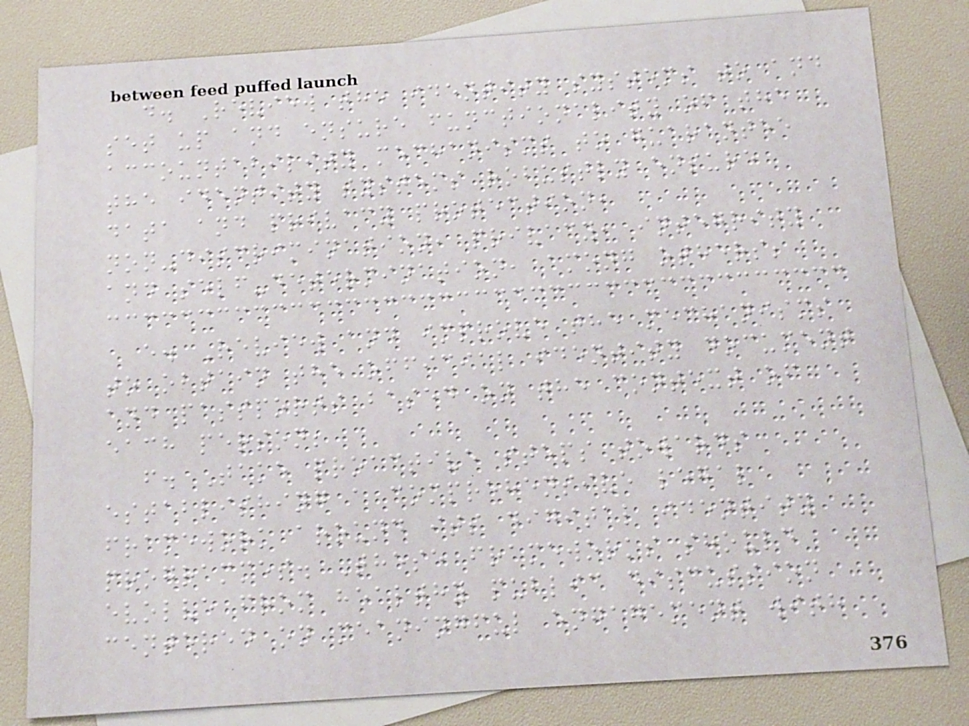d. Review the identity systems to and
set up and ensure functionality of the
accountability mechanisms to guarantee
the identity systems robustly ensure
data and privacy protection,
non-discrimination, privacy, integrity
and self-determination, among others;
e. Review and improve the mechanisms
to obtain the official identity document
and passports based on the context of
each person;
f. Take proactive steps towards
establishing a comprehensive legal
framework around its digital identity
programmes. These frameworks should
evolve from healthy public discussion
centered on meaningful engagement with
